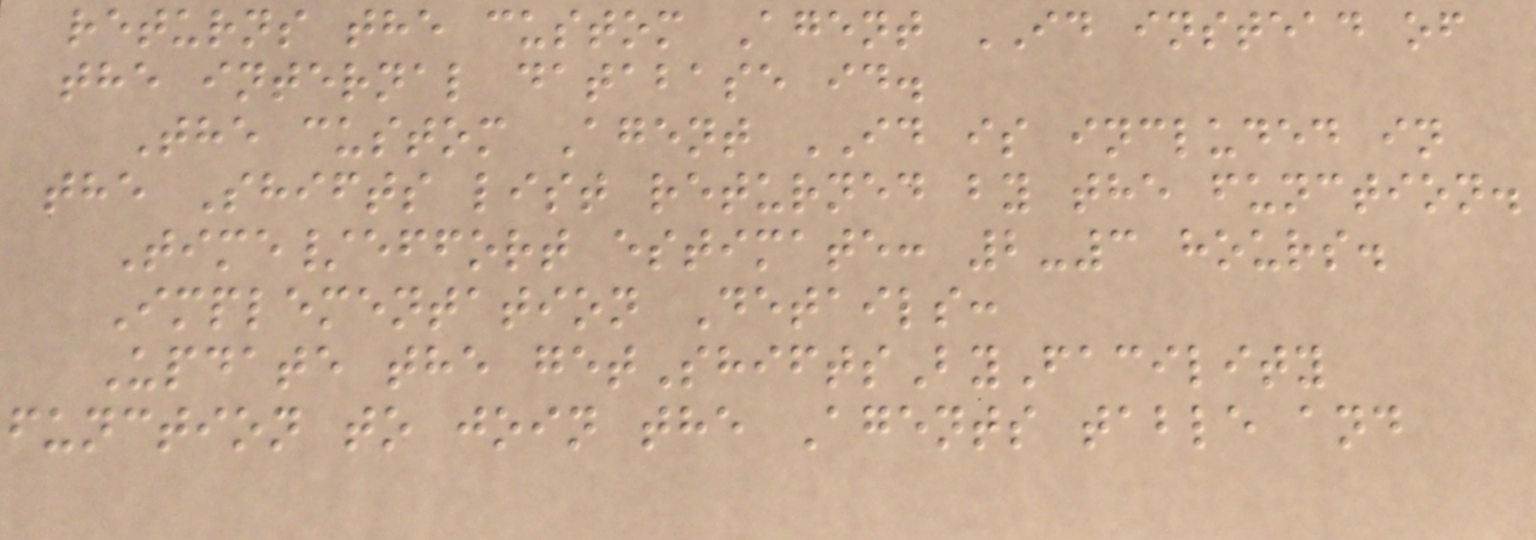returns the custom Agent ID instead of
the internal database id.
The custom Agent ID is included in
the Shifts list returned by the function.
Time/effort estimate: 2-3 hours.
Implementation Details:
Update the getShiftsByFacility
function to join the Agents table and
